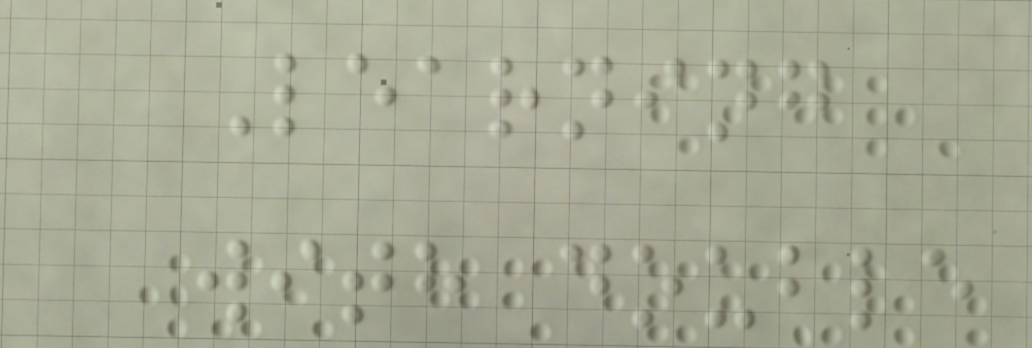Learning
with double
